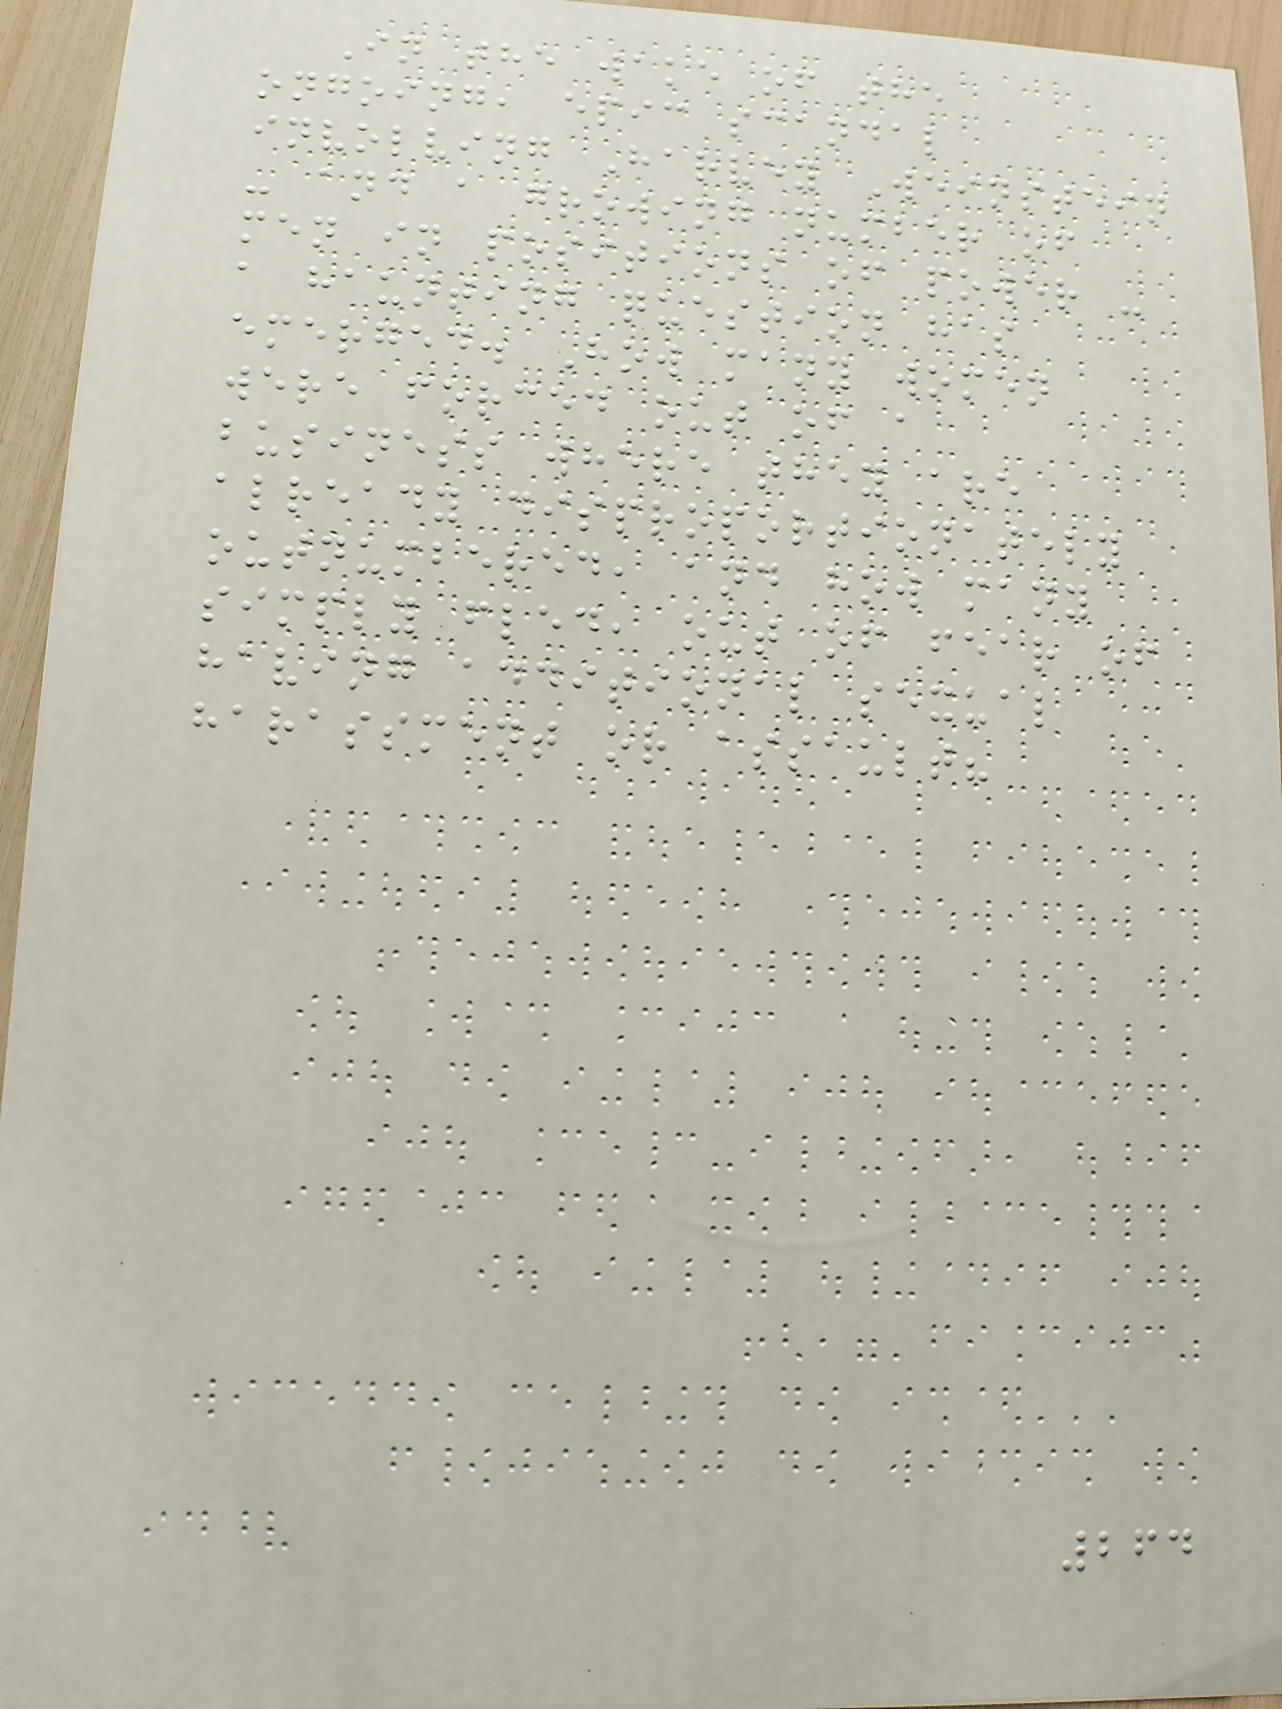In the wake of the
ongoing, epic scandal
involving Harvey Weinstein
- and a growing number of
men in positions of power -
a haunting question has
emerged. How many women
were forced out of a
business where they are
already disproportionately
outnumbered, and how many
simply fled, out of fear of
having additional sexual
harassment or assault?
264
